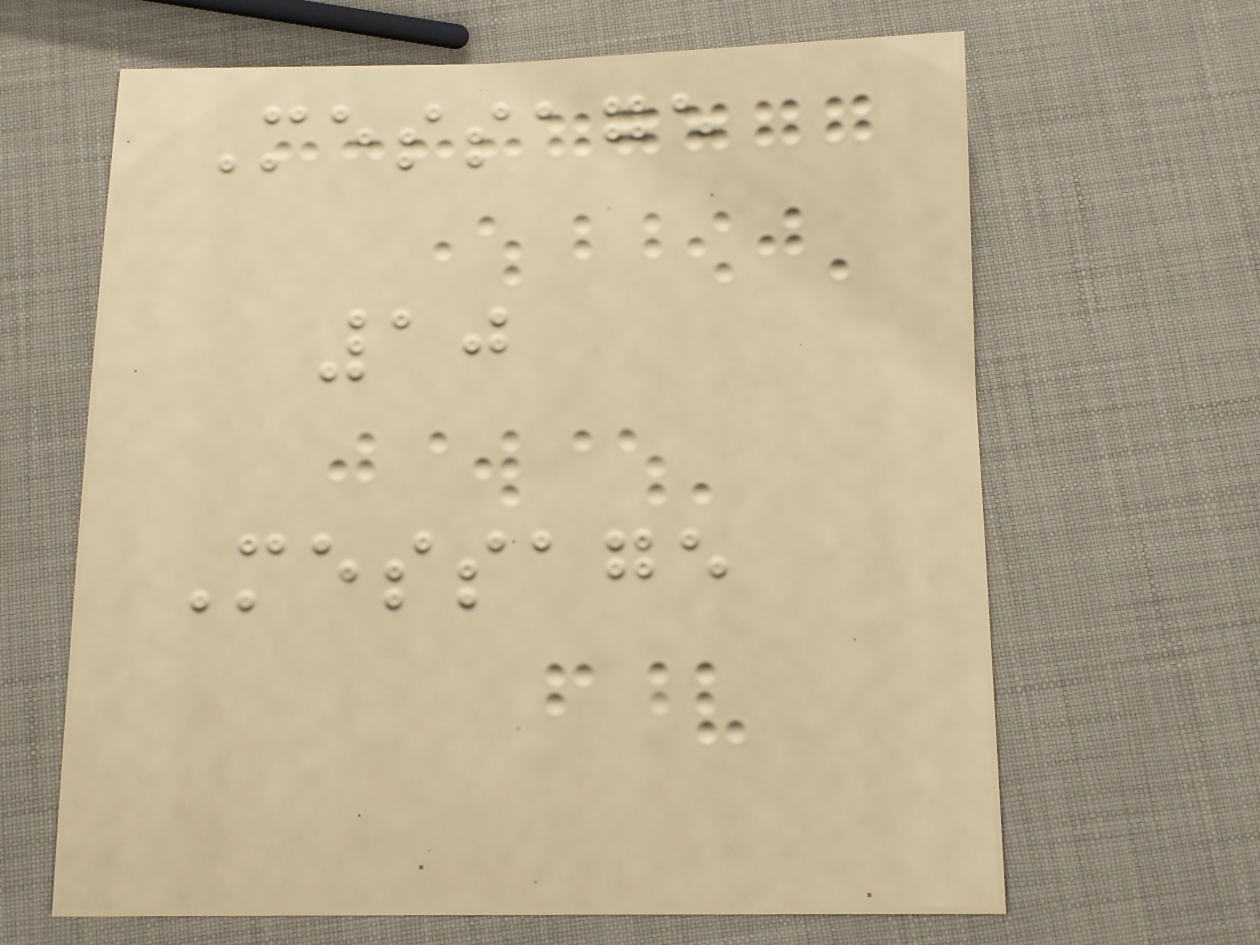Message
10
Message
